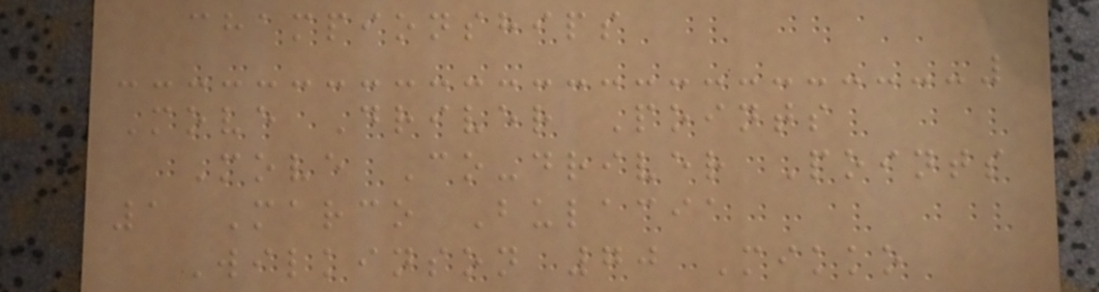championships
Move Driver Points
Move Co-driver Points
1 Marco Bulacia
Wilkinson 70 Mikko
